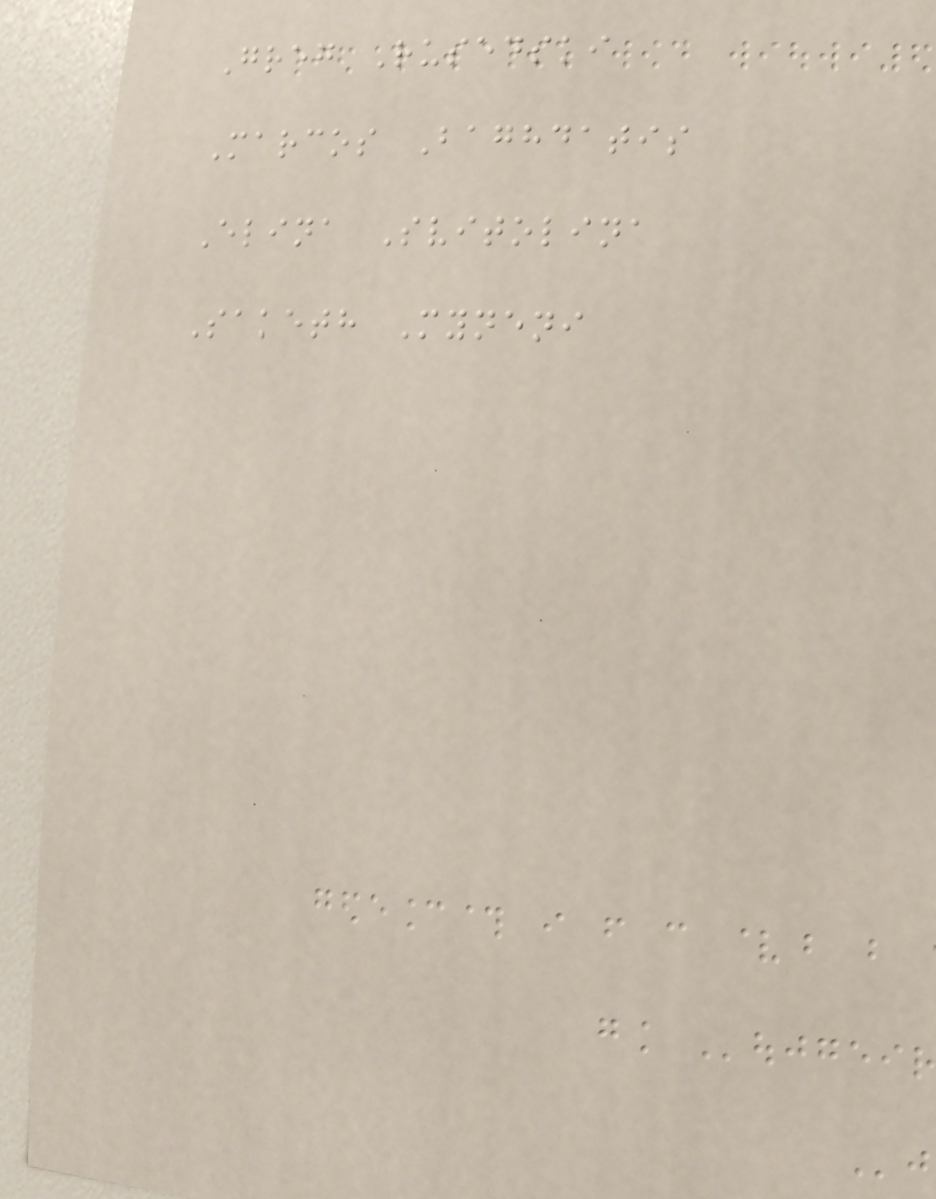Greg Rusedski
Marcos Baghdatis
Elina Svitolina
Saketh Myneni
